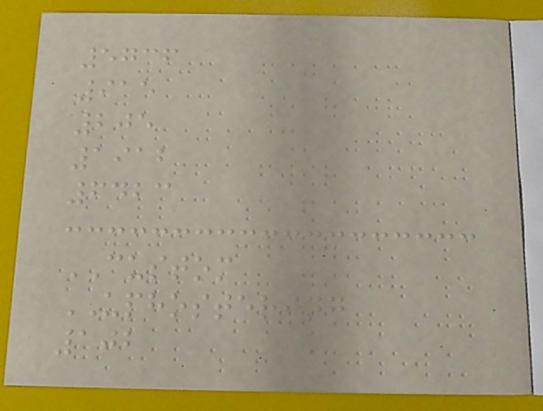5736
915
205
1912
6423
CUSTOM
UPHOSTERING
102
